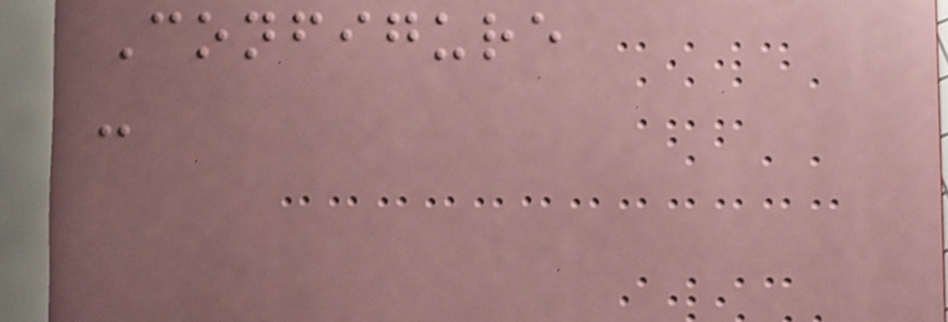Configure
-
